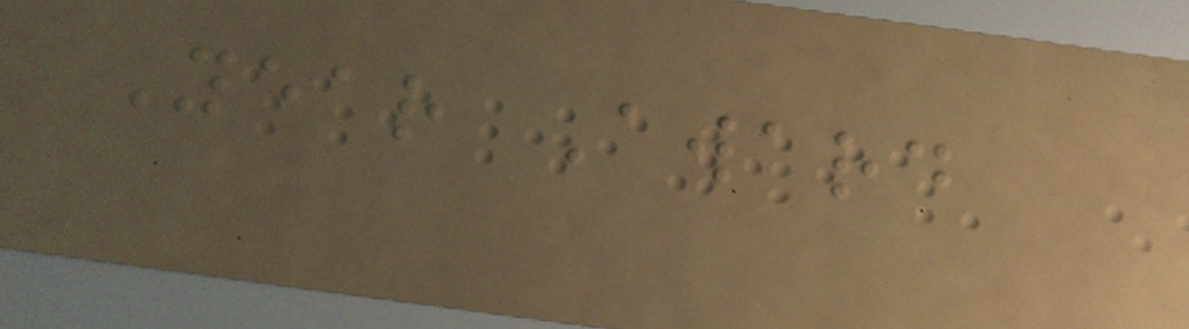Year Award
